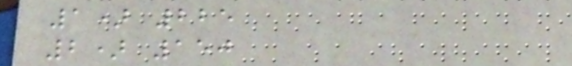1) 225
2) 150
